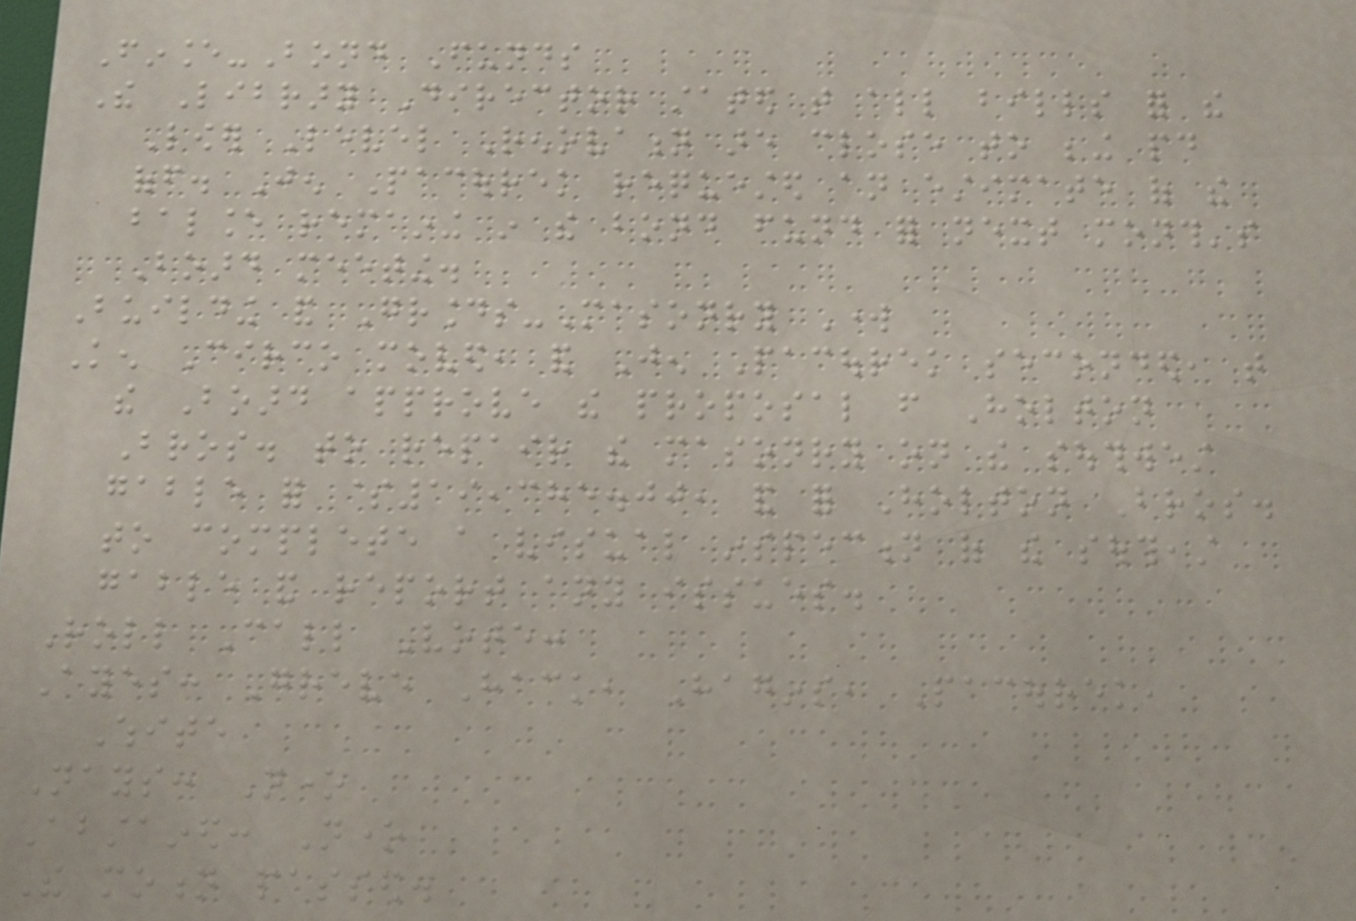Finance-Bond Funds
The Library Director stated that all bills for the
Lower Level Renovation are close to being paid
off. Jen Pacourek requested an estimate of the
balance remaining in the bond fund for next month's
Board meeting.
Building and Grounds-Masonry Work
Ken Circo moved, and Jen Pacourek seconded, that
the Board approve the proposal from Holton
Bros. to repair the masonry on the southwest
gable for $19,385.00, and for Holton Bros.
to complete a visual inspection of the southeast
gable and report any issues.
Roll Call Vote:
Ayes: Greve Hack, Hagins, Pacourek,
White
Nays: None
Abstained: None
The motion passed.
